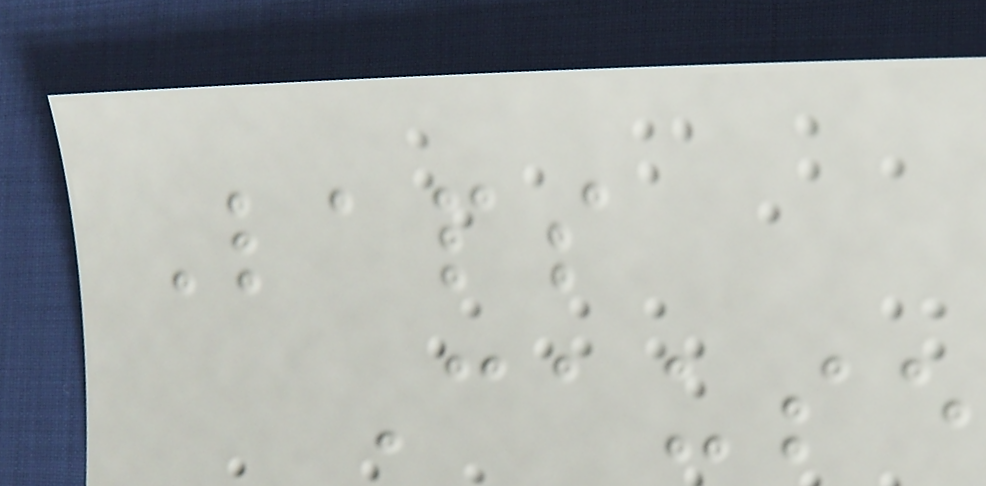Laps
Cause
